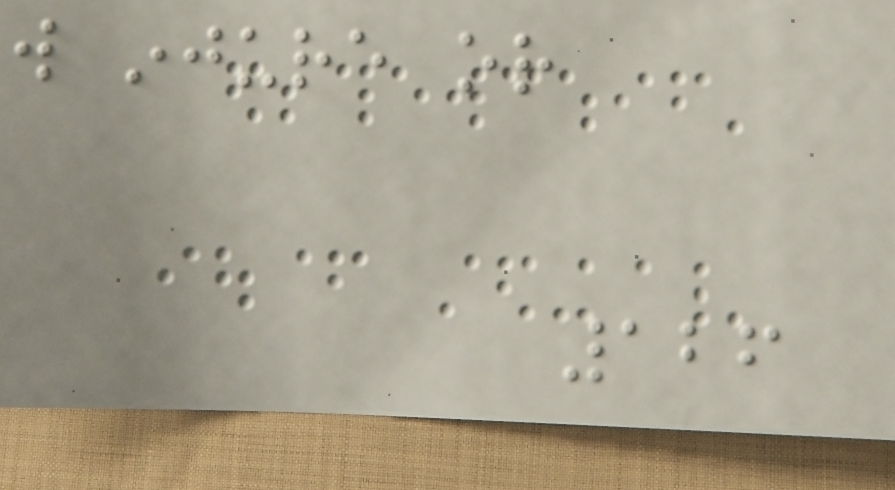will injure or
126
